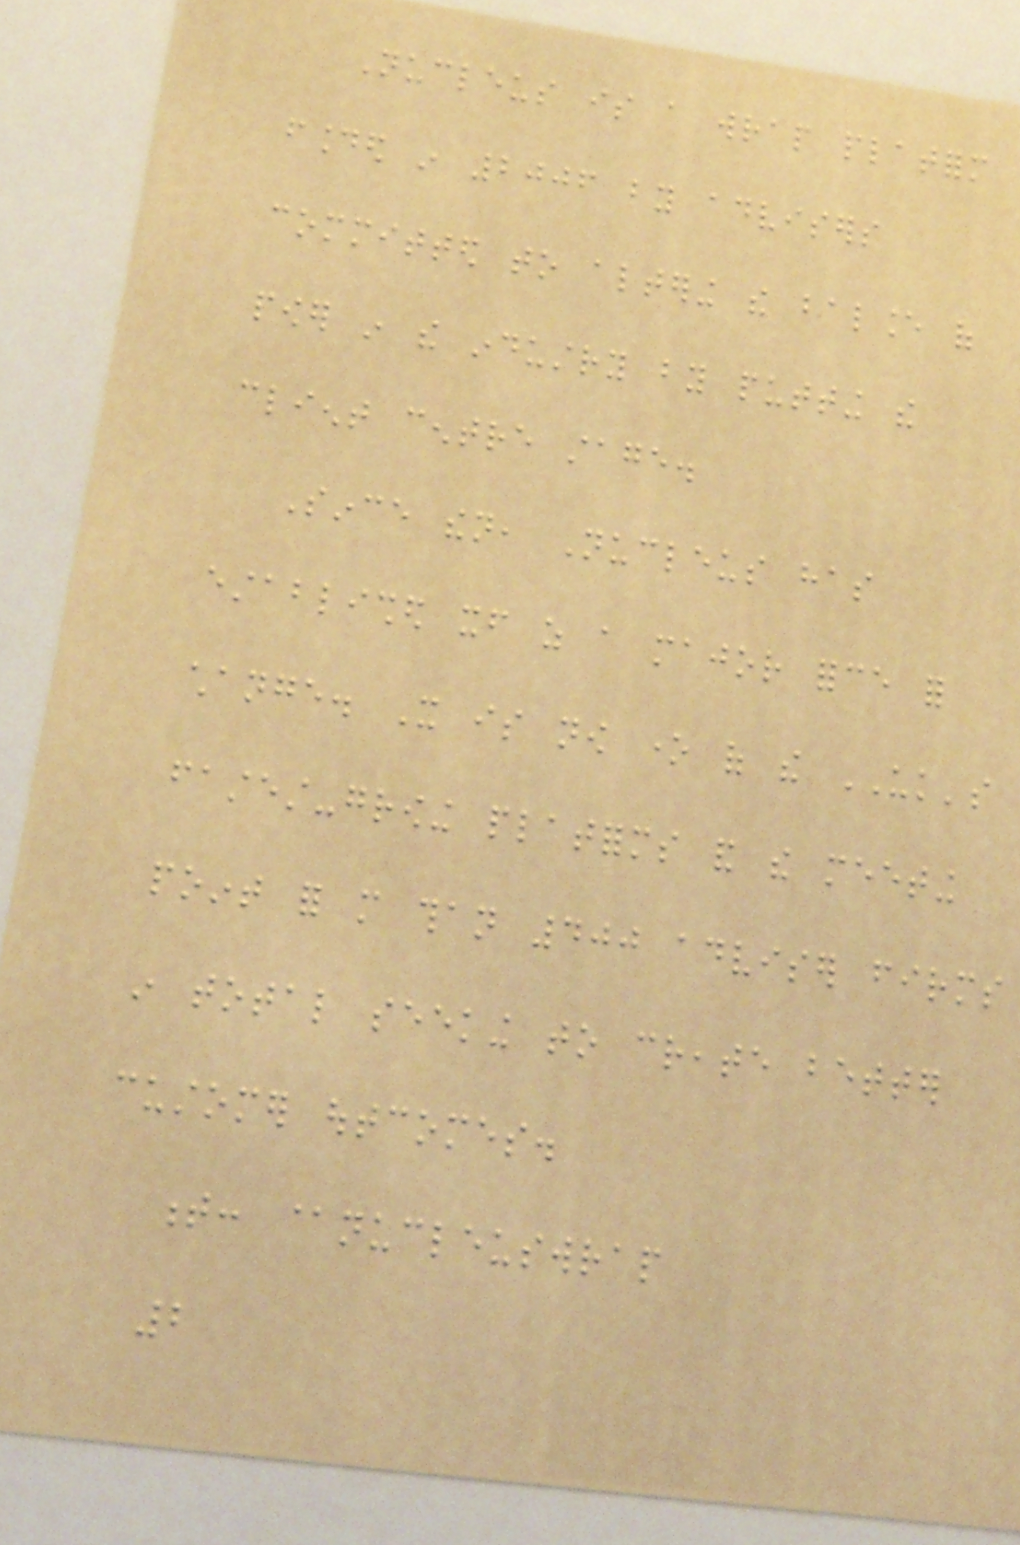Nucleus is a wrap platform
founded in 2006 by advisers
committed to altering the balance of
power in the industry by putting the
client centre stage.
Since then, Nucleus has
established itself as a major force for
change. It is now one of the UK's
fastest-growing platforms and the meeting
point for more than 400 adviser firms
in total seeking to create better
customer outcomes.
t: @nucleuswrap
2
